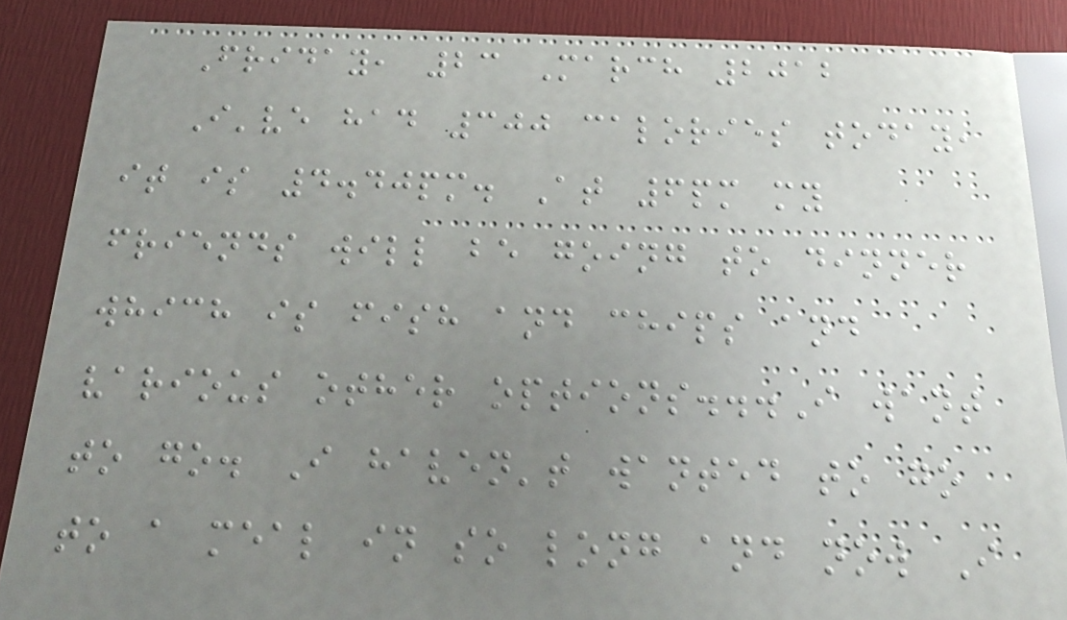Friday, 23 March 2012
I've had 300 calories today,
it is 4.40pm. At 6pm my
friends will be going to dinner
which is fish and chips and
various other options...I want
to go. I haven't wanted to go
to a meal in so long and now I
